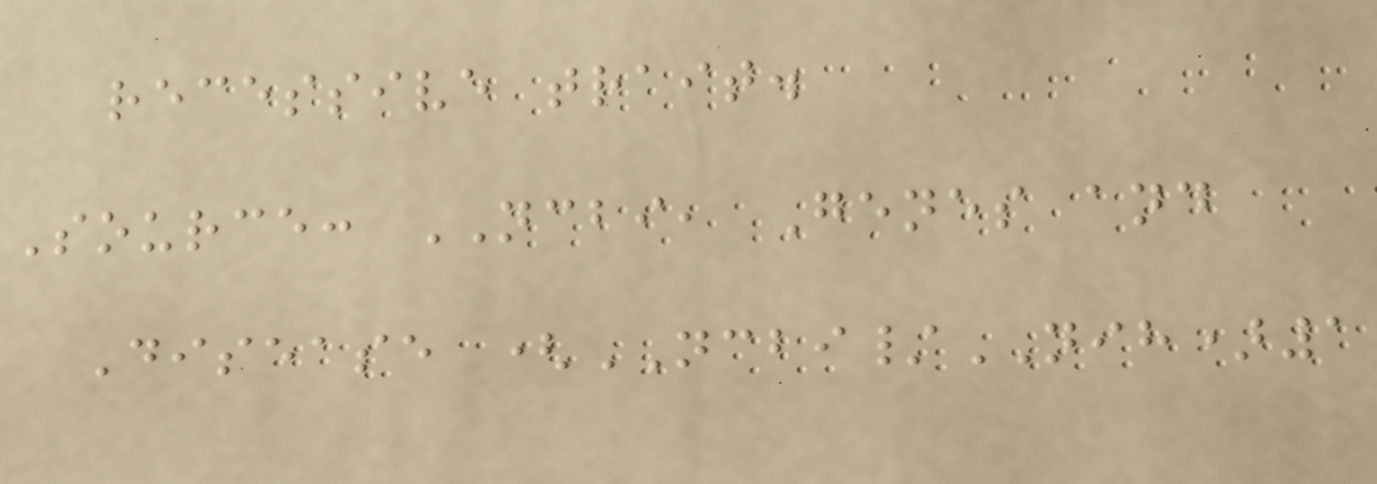recessive trait.
Source: NCBI, Genes and
Disease (NCBI/NIH)1
